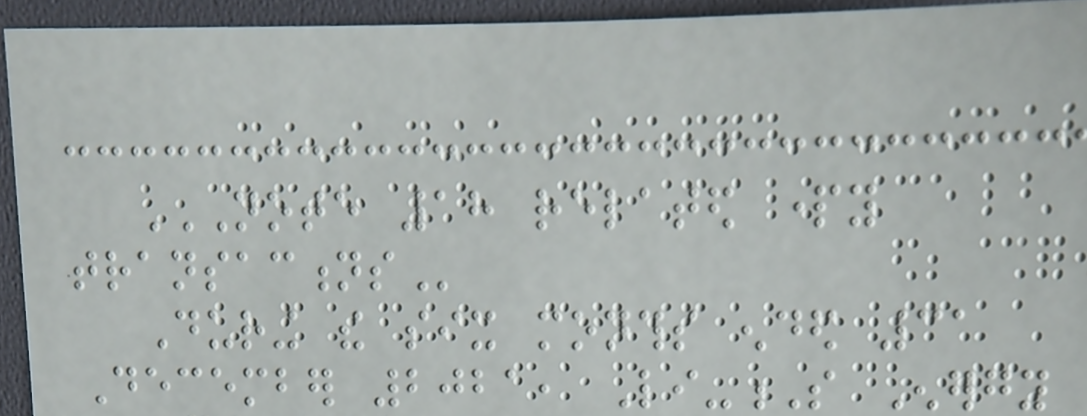NOTE 18 RELATED PARTY
TRANSACTIONS
During the six months ended 31
December 2021, Li-S Energy
